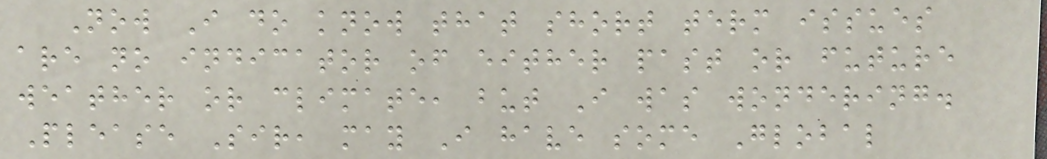Now I do know that short term issues
are no indicator of either past or future
weather or climate, but I was wondering.
Please Sir, may I have some Global
